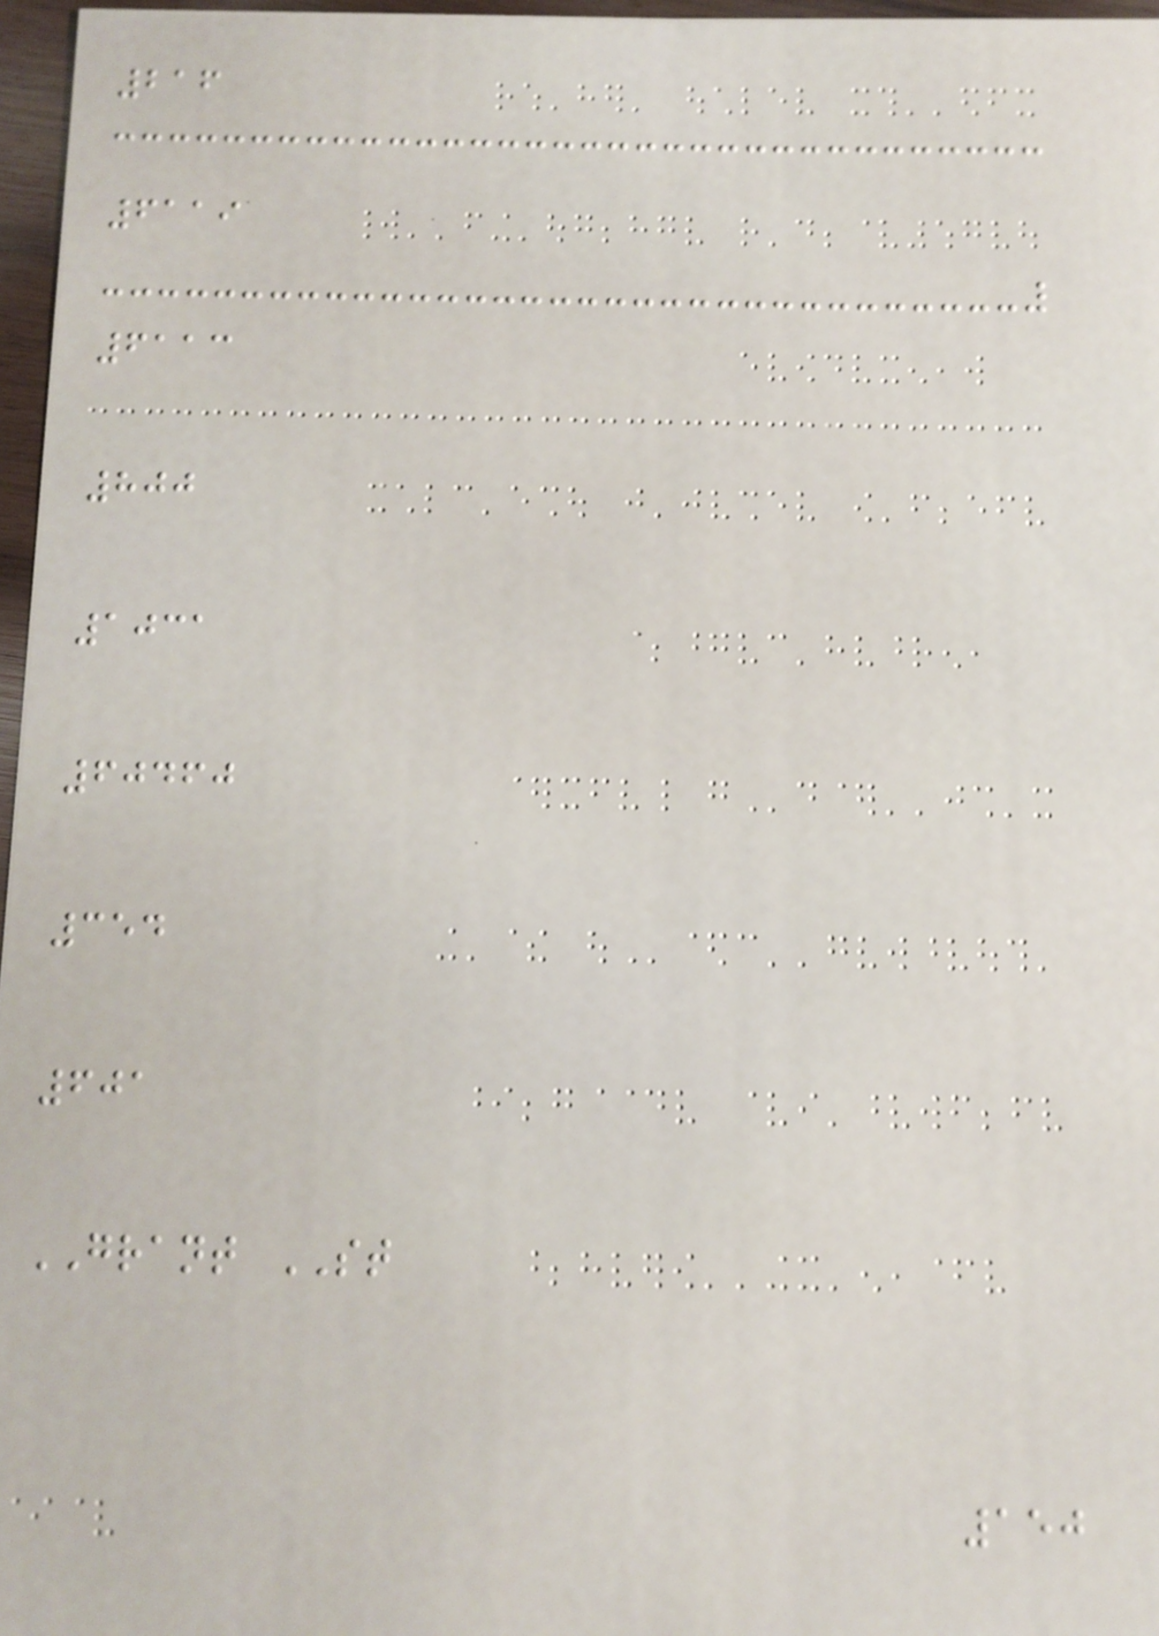216
6119
6113
800
1031
60460
354
601
GRANT ST
150
